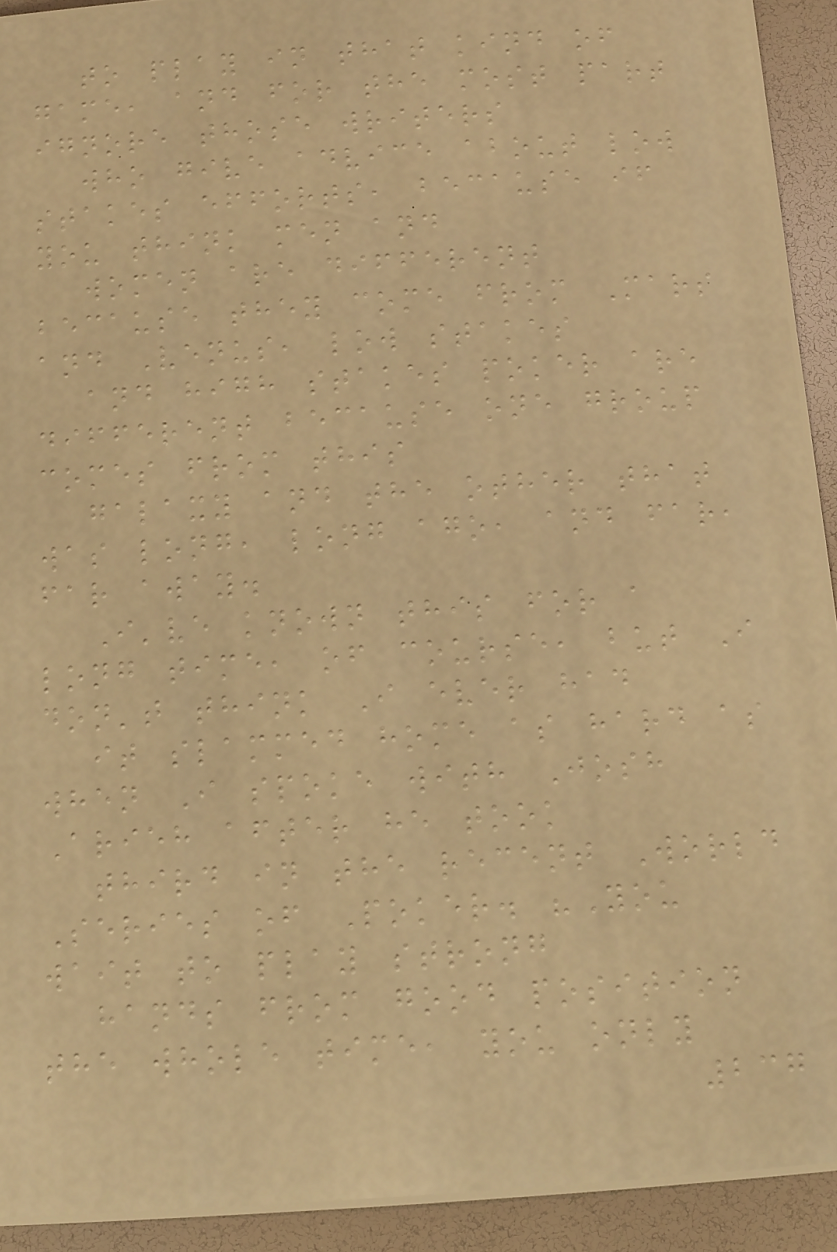to play in that kind of
game, and for the most part
ignore those writers
who give advice about low
stakes efforts, because if
you think men and
women are different
because they come from Mars
and Venus, low stakes
and high stakes poker are
different because one group
comes from this
galaxy and the other that
was long, long ago, and far,
far away.
I've known this for a
long time, of course, but I
don't think I ever had
it slammed home as hard as
when I spoke with Josh
Arieh after he took
third in the recent World
Series of Poker. "You
wait to play strong
hands from good position
the whole time, you only
237
